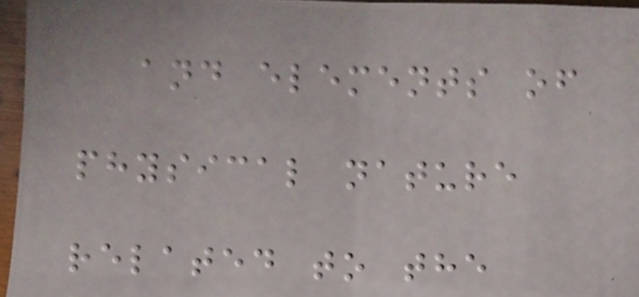and elements of
physical nature
related to the
